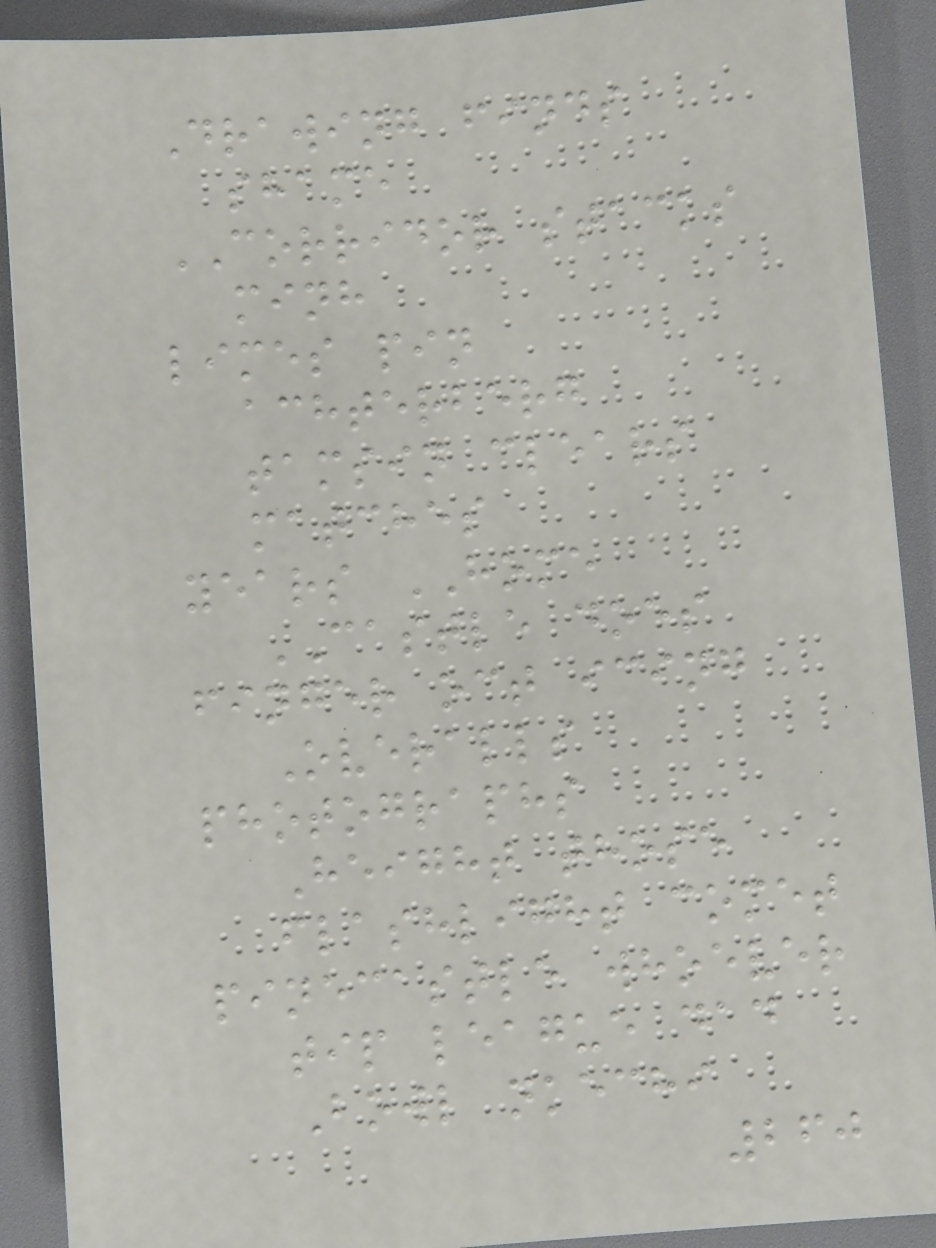Drawing finds
shame
CORRIDOR stacks
minh
limes pin
achterberg
tamsin clears
matches
years HOME
CASTLE does
finger oct icing
Overalls
photographs
Height those
flashlight comet
pinecastle whoever
tip league dad
Bowl nkechi
260
